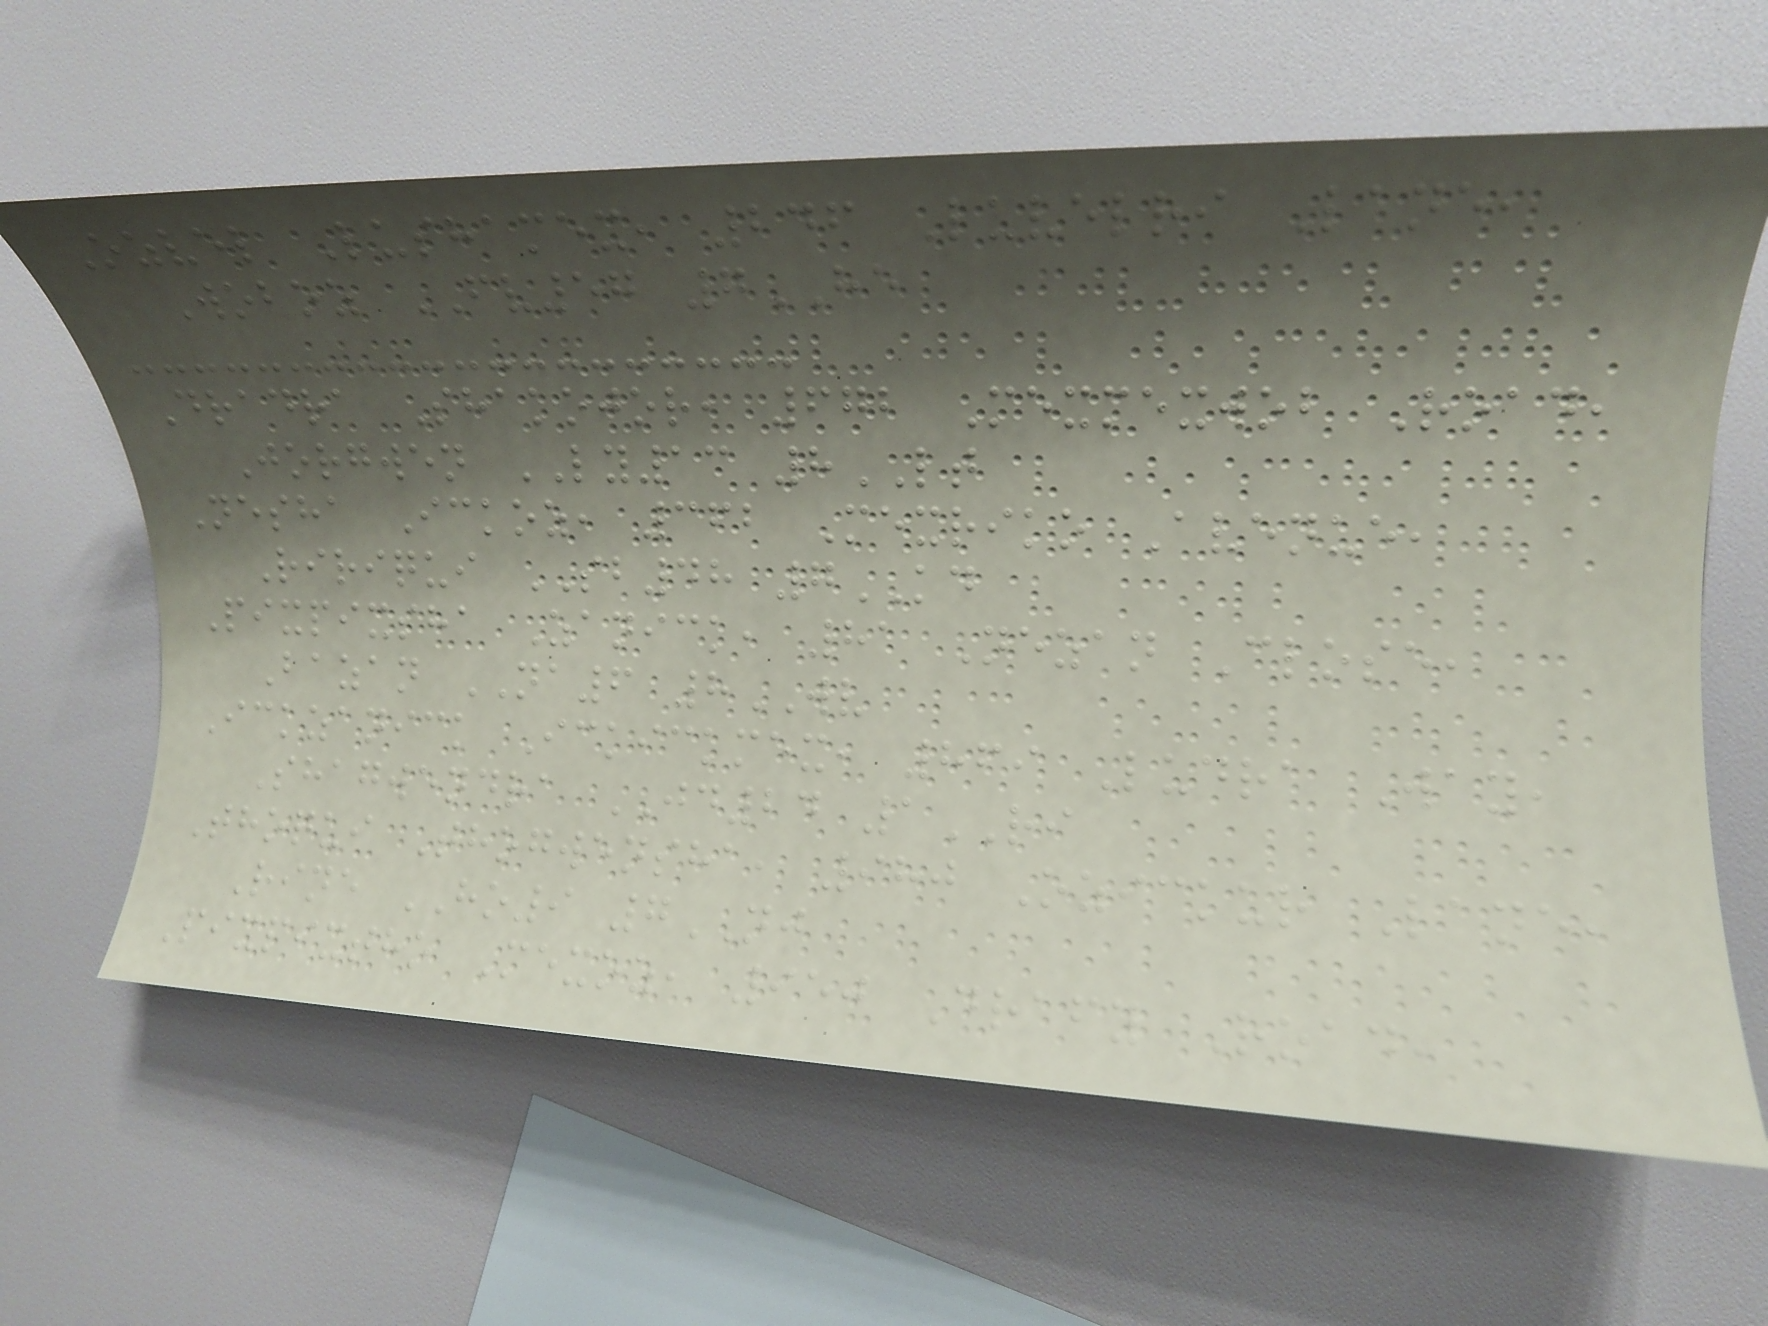Ozvel Lushamex, 246 Luvelri Lane,
Woboz FV57 7HE
Dradra Shakojor, 672 Mexmexwob Road,
Jorgwen LY13 8LT
Nesha Ickoz, 362 Mexriko Avenue,
Ririqui SB48 7KD
Pixpixsha Zanick, 81 Nezan Close,
Bazan NA6 8WV
Ickzanick Ickickmex, 869 Ludra Way,
Shagwendra JD24 1RI
Thoqui Thogwensha, 980 Ozickur Lane,
Rine HO9 7NJ
Pixpixtho Mexoz, 950 Drafy Road,
